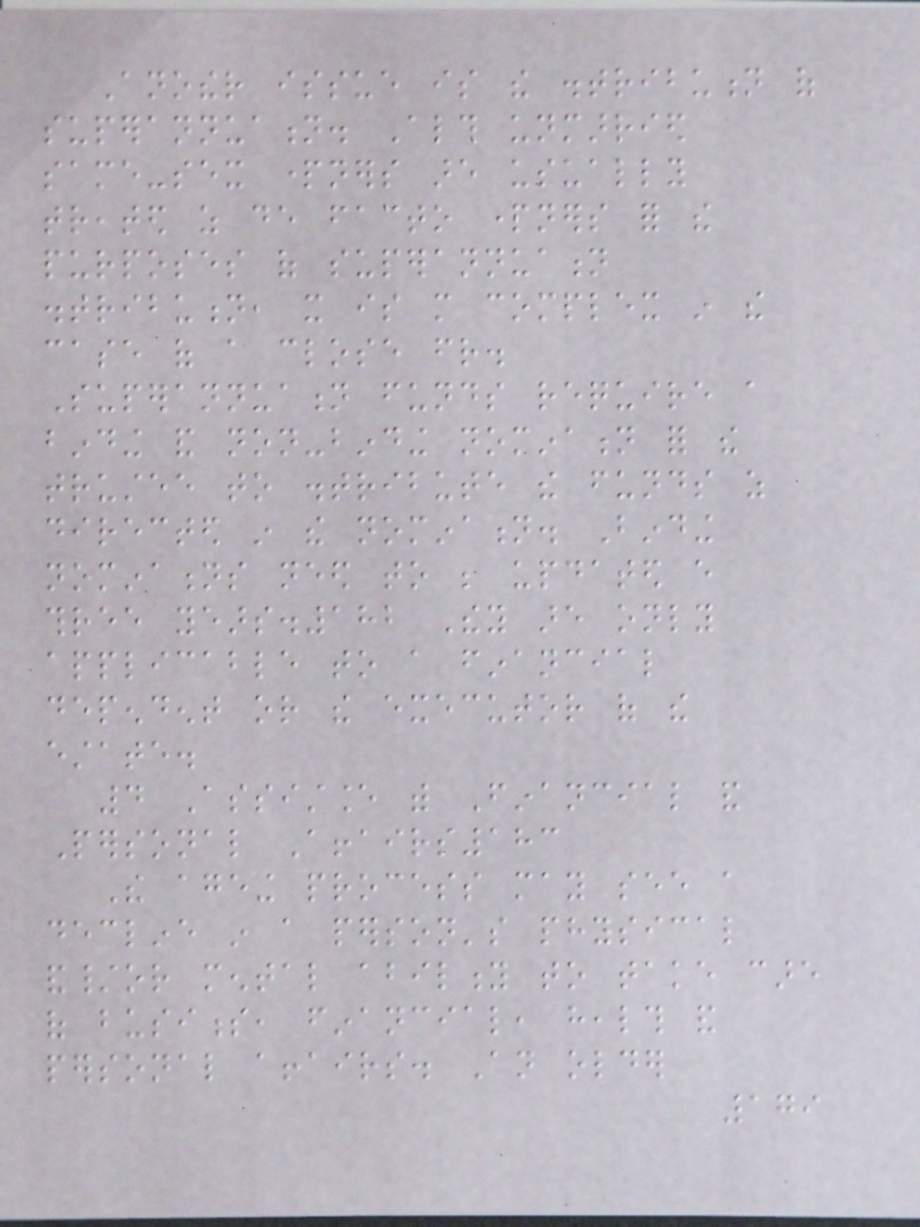Another issue is the distribution of
superannuation. Although unmarried
same-sex partners are usually
treated as de facto partners for the
purposes of superannuation
distribution, it is more complex in the
case of a close friend.
Superannuation funds require a
binding and non-binding nomination for the
trustee to distribute the funds as
directed in the nomination. Binding
nominations need to be updated every
three years.182 They are only
applicable to a financial
dependent or the executor of the
estate.
4 Assistance with Financial and
Personal Affairs183
The ageing process may see a
decline in a person's physical
and/or mental ability to take care
of business, financial, health and
personal affairs. An older
179
